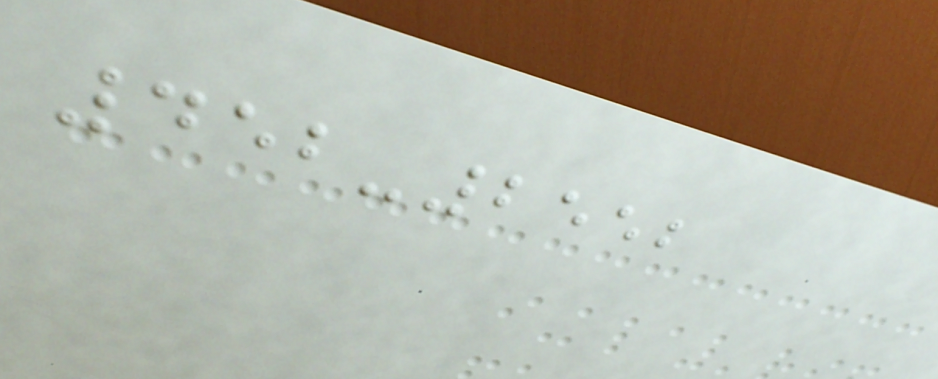452-2552
